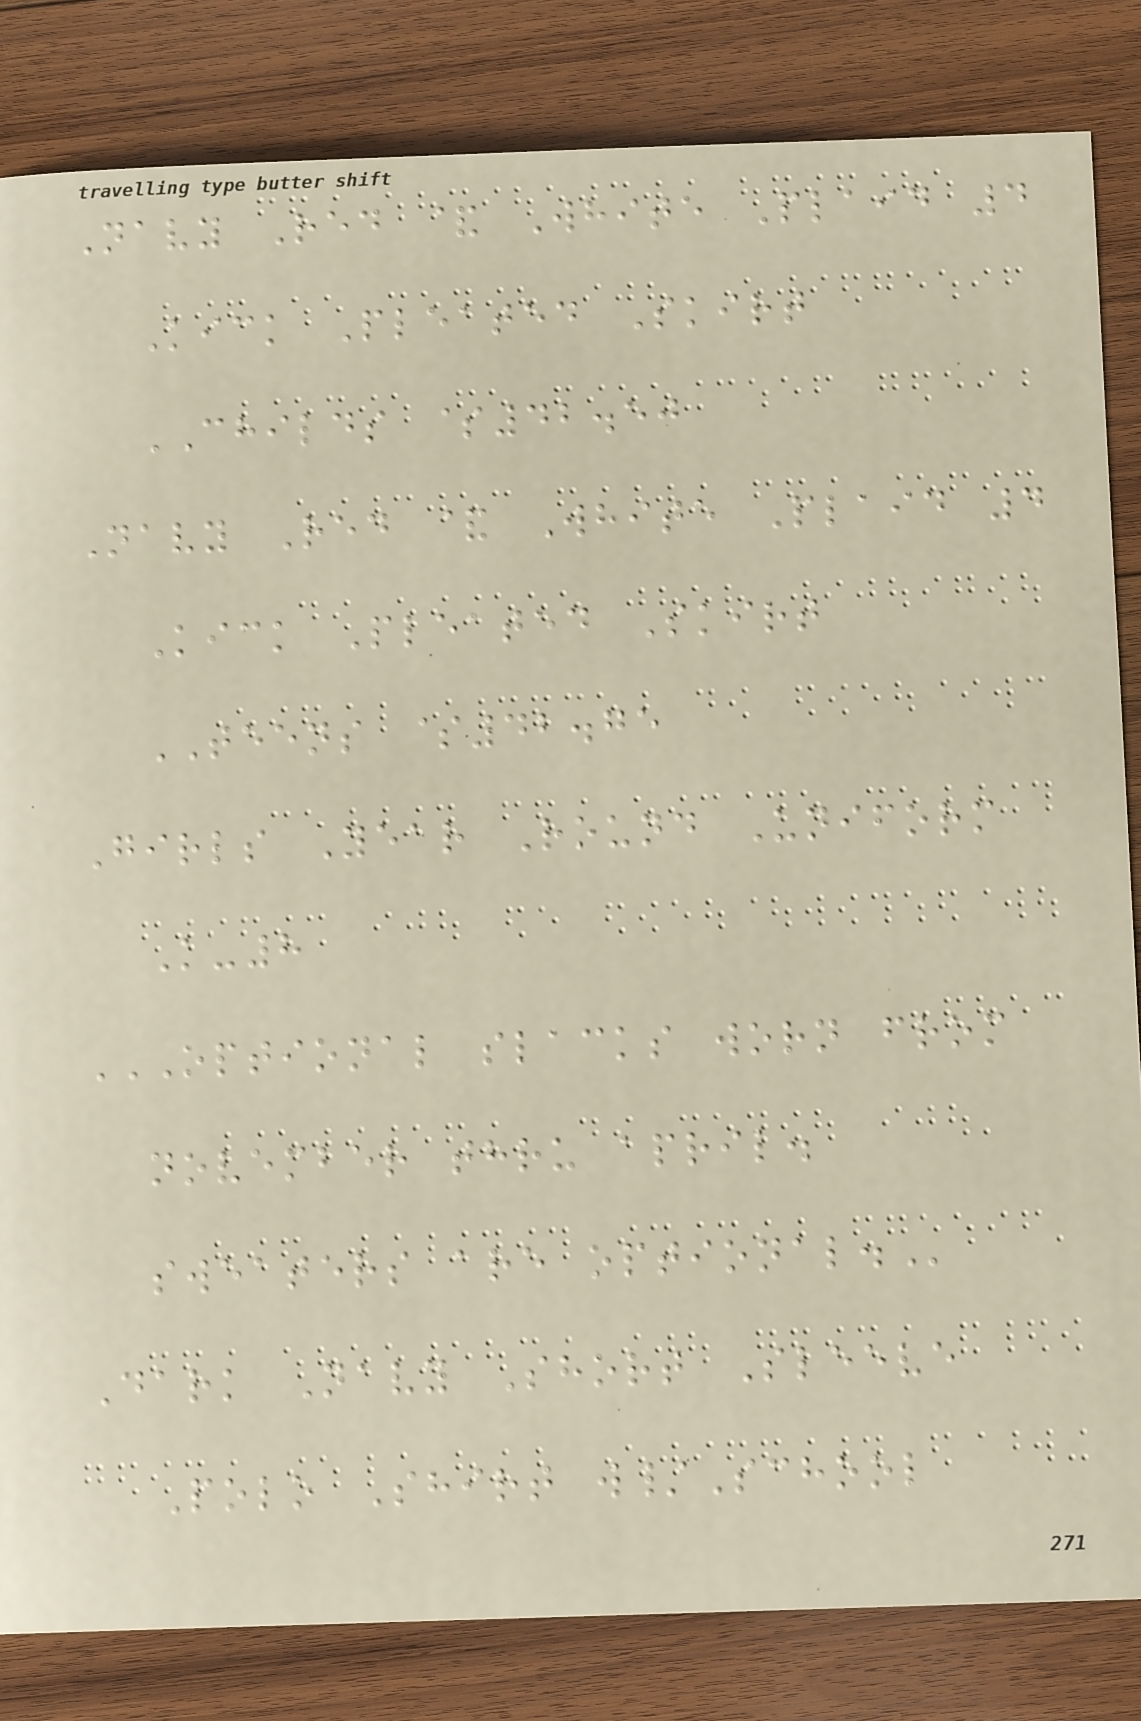Navy Red & White Plaid 4
Kick Pleated Skirt
CHILDS $42.50
Navy Red & White Plaid 4
Kick Pleated Skirt
TEENS $42.75
Girls Year Round Uniform
K-8
OPTIONAL SLACKS WORN FROM
NOVEMBER THRU APRIL.
SWEATERS ARE OPTIONAL.
Dark Navy Short Sleeve
Polo Shirt w/School
